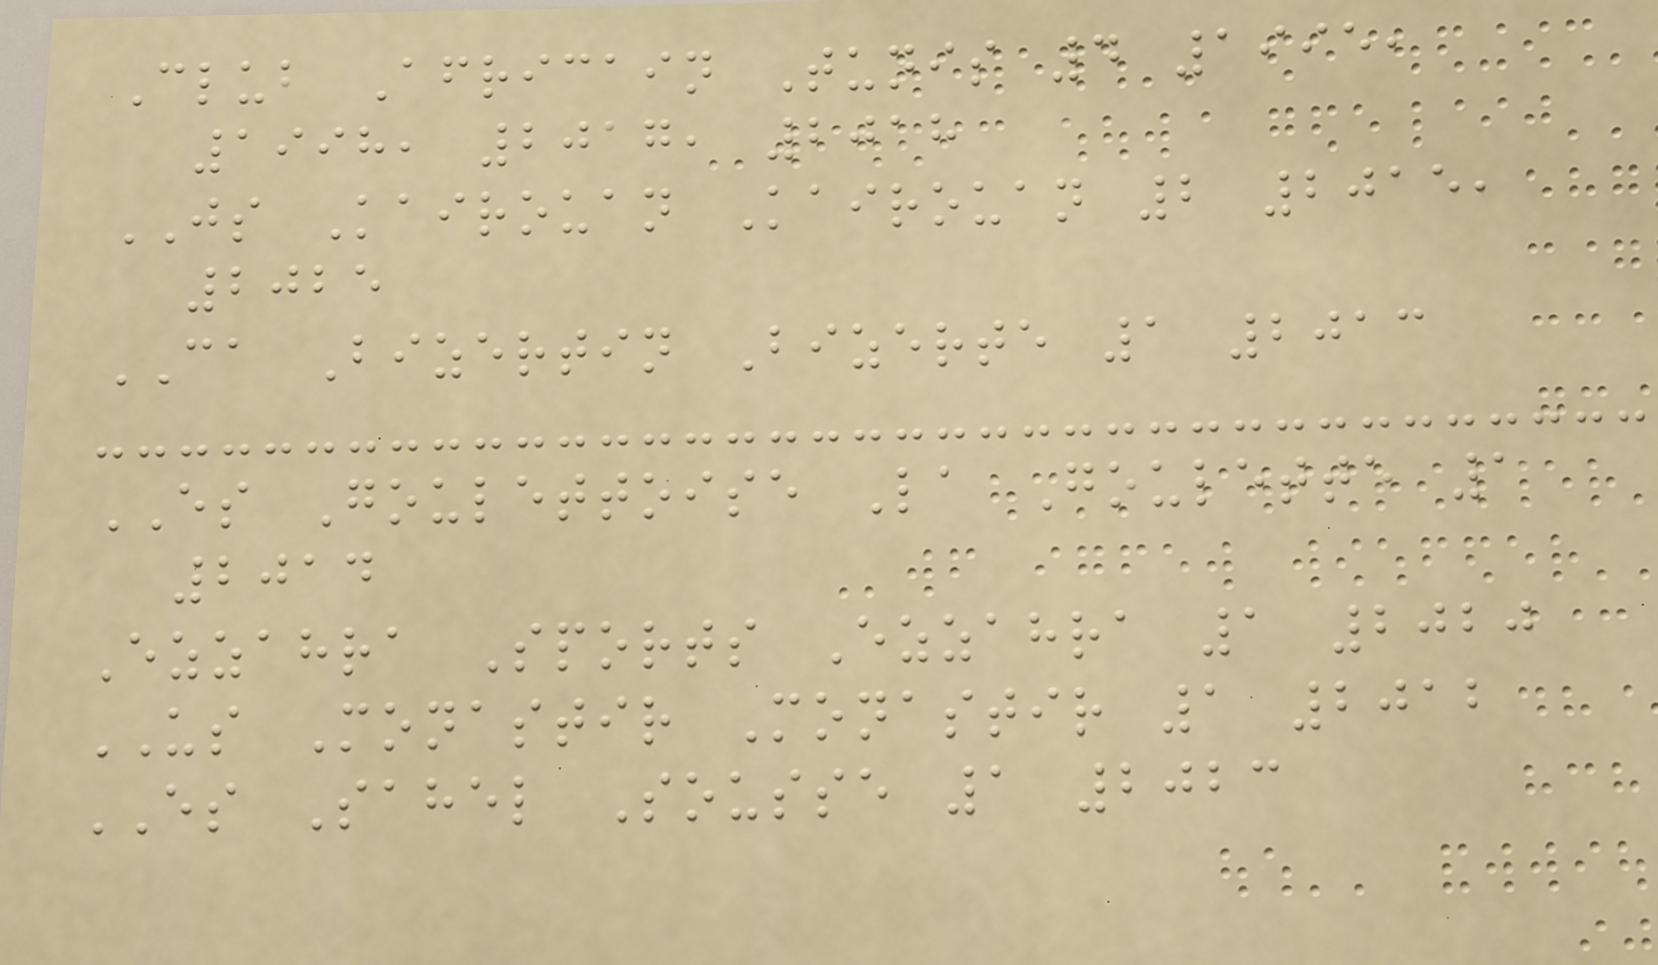Club Africain Tunis 4 1995,
1998, 2017, 2018
JS Kairouan Kairouan 2 2015,
2025
CA Bizertin Bizerte 1 2013
ES Goulettoise La Goulette 1
2014
Ezzahra Sports Ezzahra 1 2020
US Monastir Monastir 1 2012
ES Sahel Sousse 1 2023
